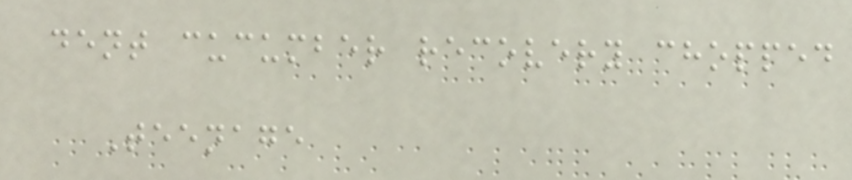dent cucumber recovery chopped
Teenage
